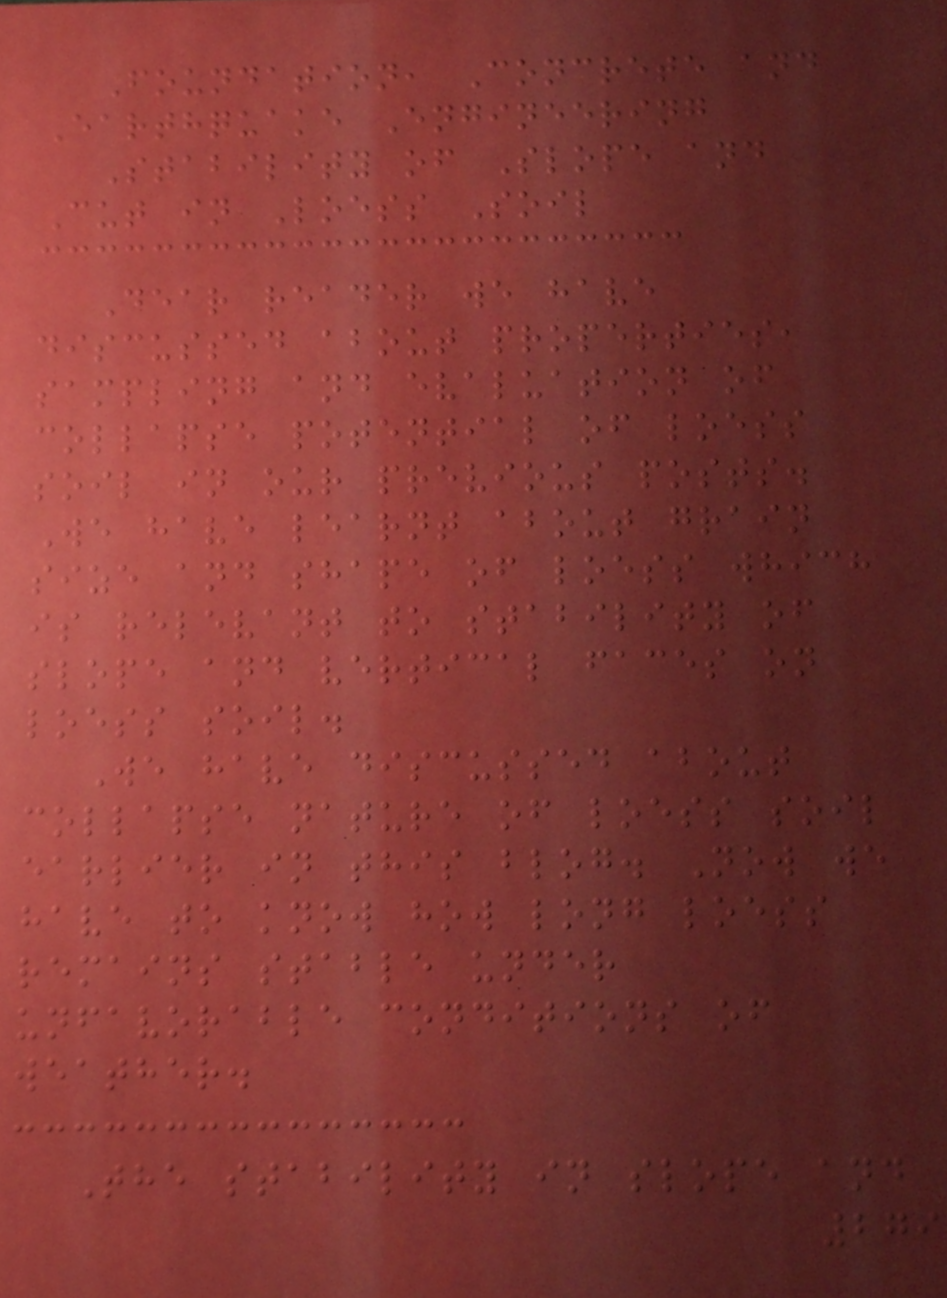Foundation, Concrete and
Earthquake Engineering
Stability of Slope and
Cut in Loess Soil
Dear reader we have
discussed about properties,
sampling and evaluation of
collapse potential of loess
soil in our previous posts.
We have learnt about grain
size and shape of loess which
is relevant to stability of
slope and vertical faces on
loess soil.
We have discussed about
collapse nature of loess soil
earlier in this blog. Now we
have to know how long loess
remains stable under
unfavorable conditions of
weather.
The stability in slope and
279
